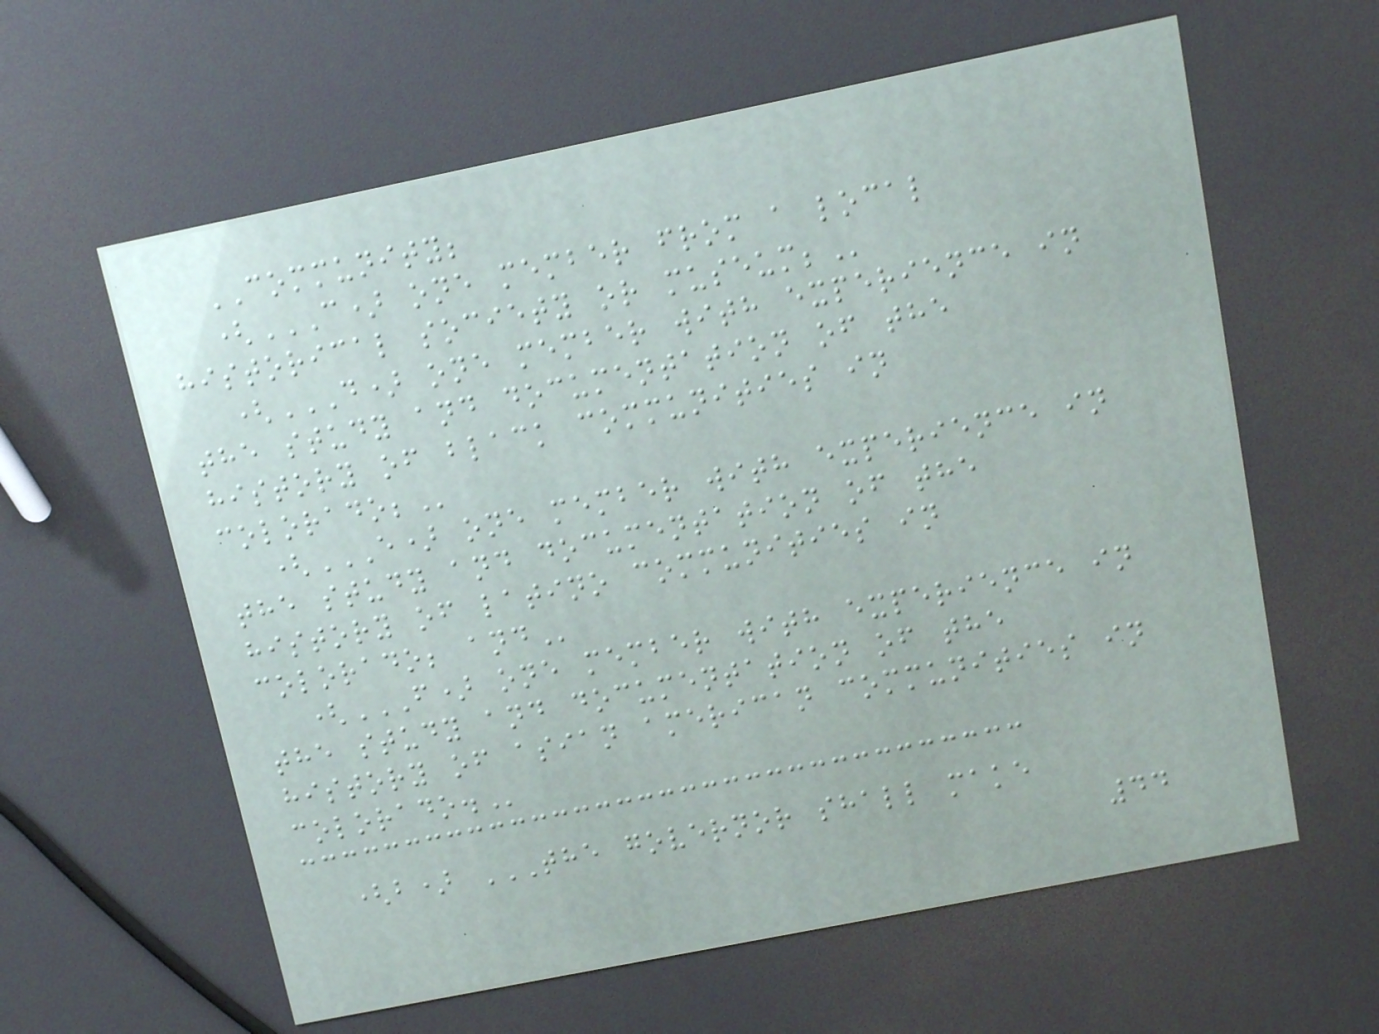COMMUNITY;
(C) ONE MEMBER FROM A LOCAL
HISTORICAL SOCIETY OR MUSEUM;
(D) ONE MEMBER WITH EXPERIENCE IN
THE STUDY AND DOCUMENTATION OF THE
HISTORY OF BLACK COMMUNITIES IN
COLORADO;
(E) ONE MEMBER WITH EXPERIENCE IN
THE STUDY AND DOCUMENTATION OF THE
HISTORY OF LATINO COMMUNITIES IN
COLORADO; AND
(F) ONE MEMBER WITH EXPERIENCE IN
THE STUDY AND DOCUMENTATION OF THE
HISTORY OF ASIAN AMERICAN COMMUNITIES IN
COLORADO.
(b) THE GOVERNOR SHALL MAKE
44
